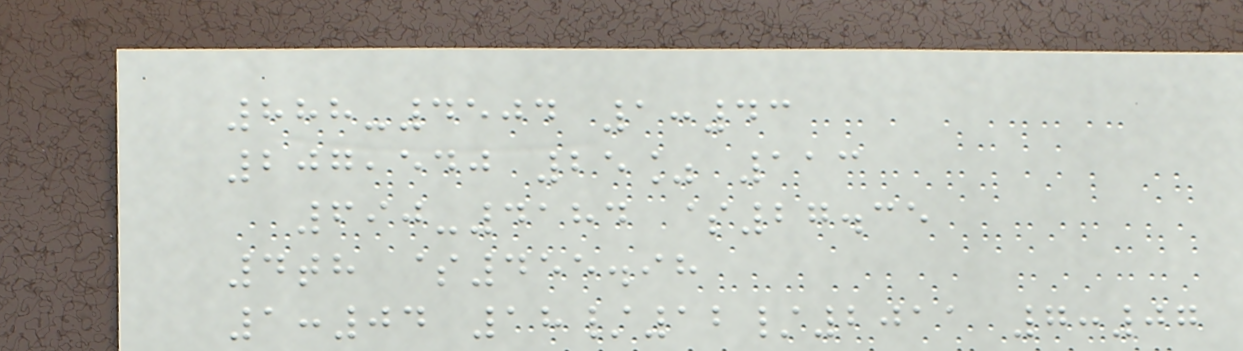888-4504 1:43
207,540 25% 113
690-4184 $27.35
4th $455.98
1:04 18/12/2011 7:07
